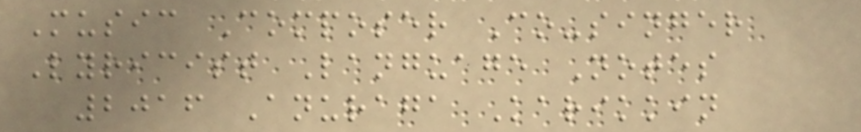Music Composer Co-singer
Lyricist Language Notes
2016 Anuraga Karikkin
